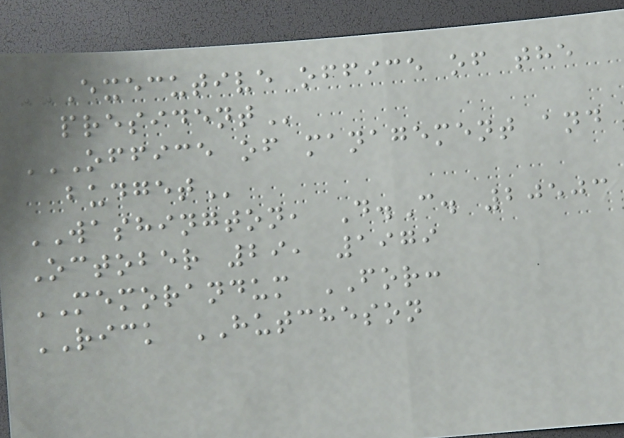EXECUTIVE OFFICE OF THE
PRESIDENT
OFFICE OF MANAGEMENT AND
BUDGET
WASHINGTON, D.C. 20503
October 29, 1979
MEMORANDUM FOR:
RICK HUTCHESON
